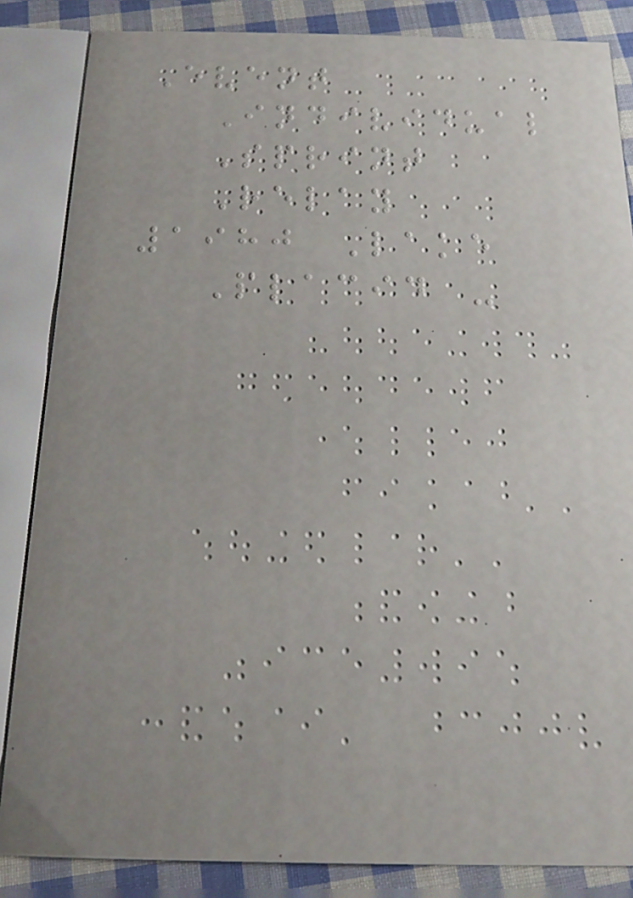Event
Individual
Sprint
Relay
1980 Lake
Placid -
